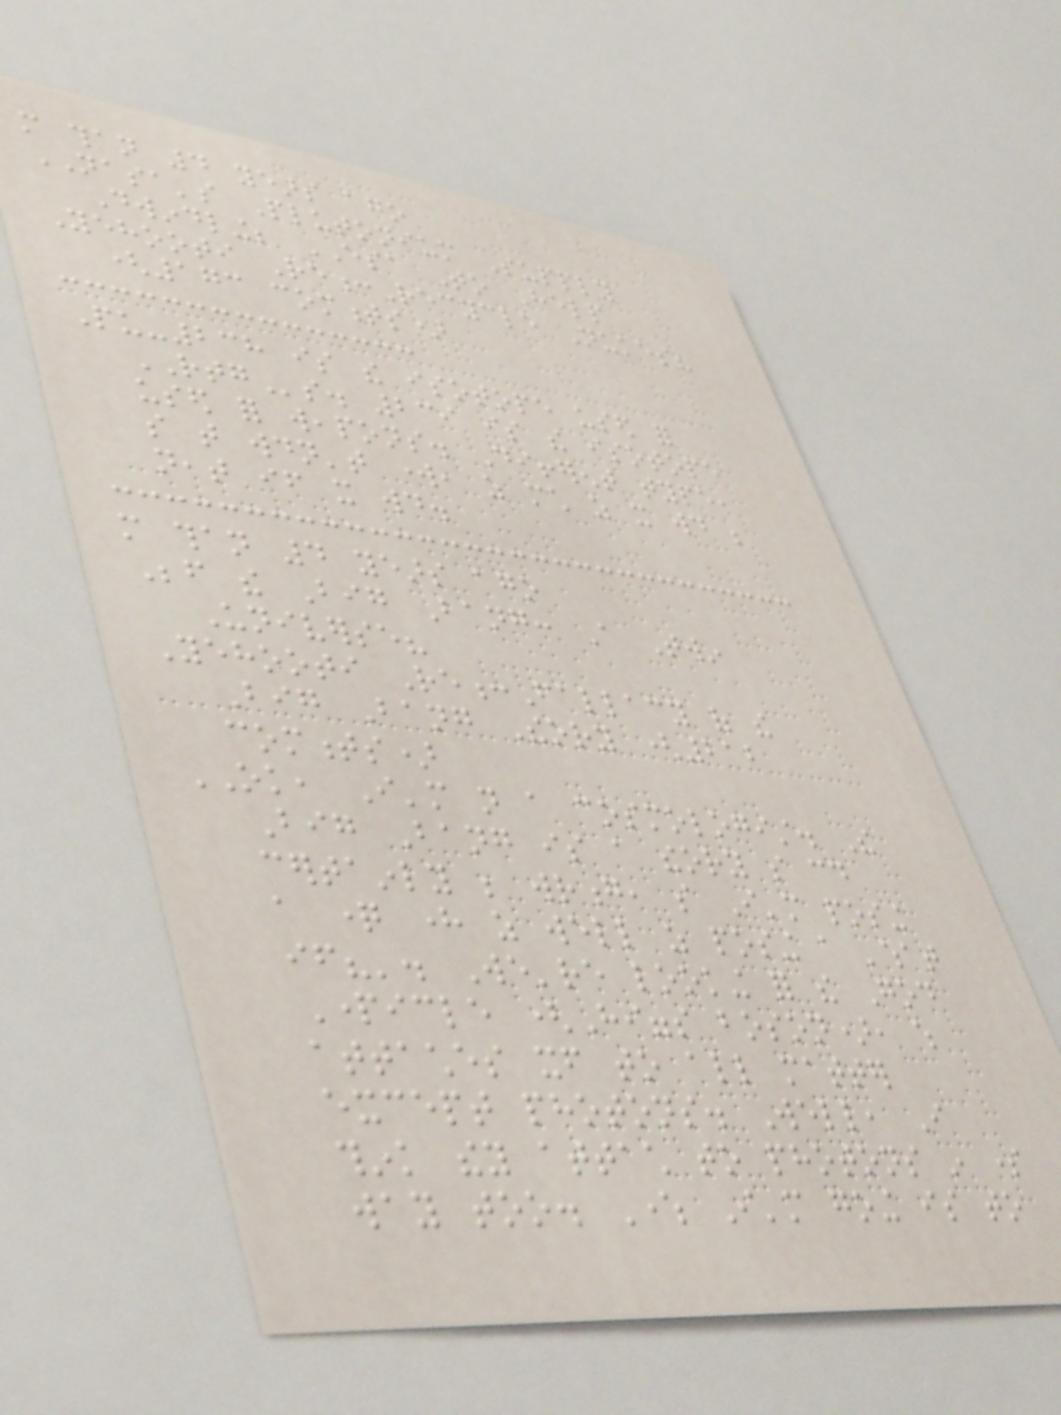more than 4 years ago
NASA's Plutonium Supply
Dwindling; ESA To Help
Yehooti Re:Recycle Nukes?
(173 comments)
Pu-238 is the isotope used for
RTGs. 239 is the isotope
used for weapons. Different type,
so that wouldn't work, as much as it would be
neat if it would.
more than 4 years ago
Before the Big Bang: A Twin
Universe?
Yehooti Re:Fallacy of the
Big Bang Theory (212
comments)
OK, I'm not a cosmologist. The
Big Bang is a theory so could
certainly be wrong, so I'm posing
a question here as well as posing a 'what
if?'. We're looking for the God
Particle (Higgs boson), which
attaches itself to all matter
except photons. Well, I
think they attach to photons in some
way too. Where I'm going is to
